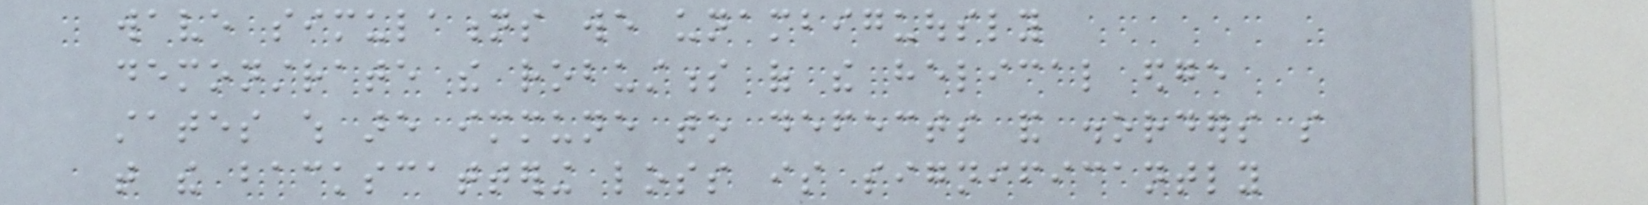wave simulations we unambiguously
demonstrate the robustness of the helical edge
states which are immune to defects and disorders so
that the backscattering loss is significantly
